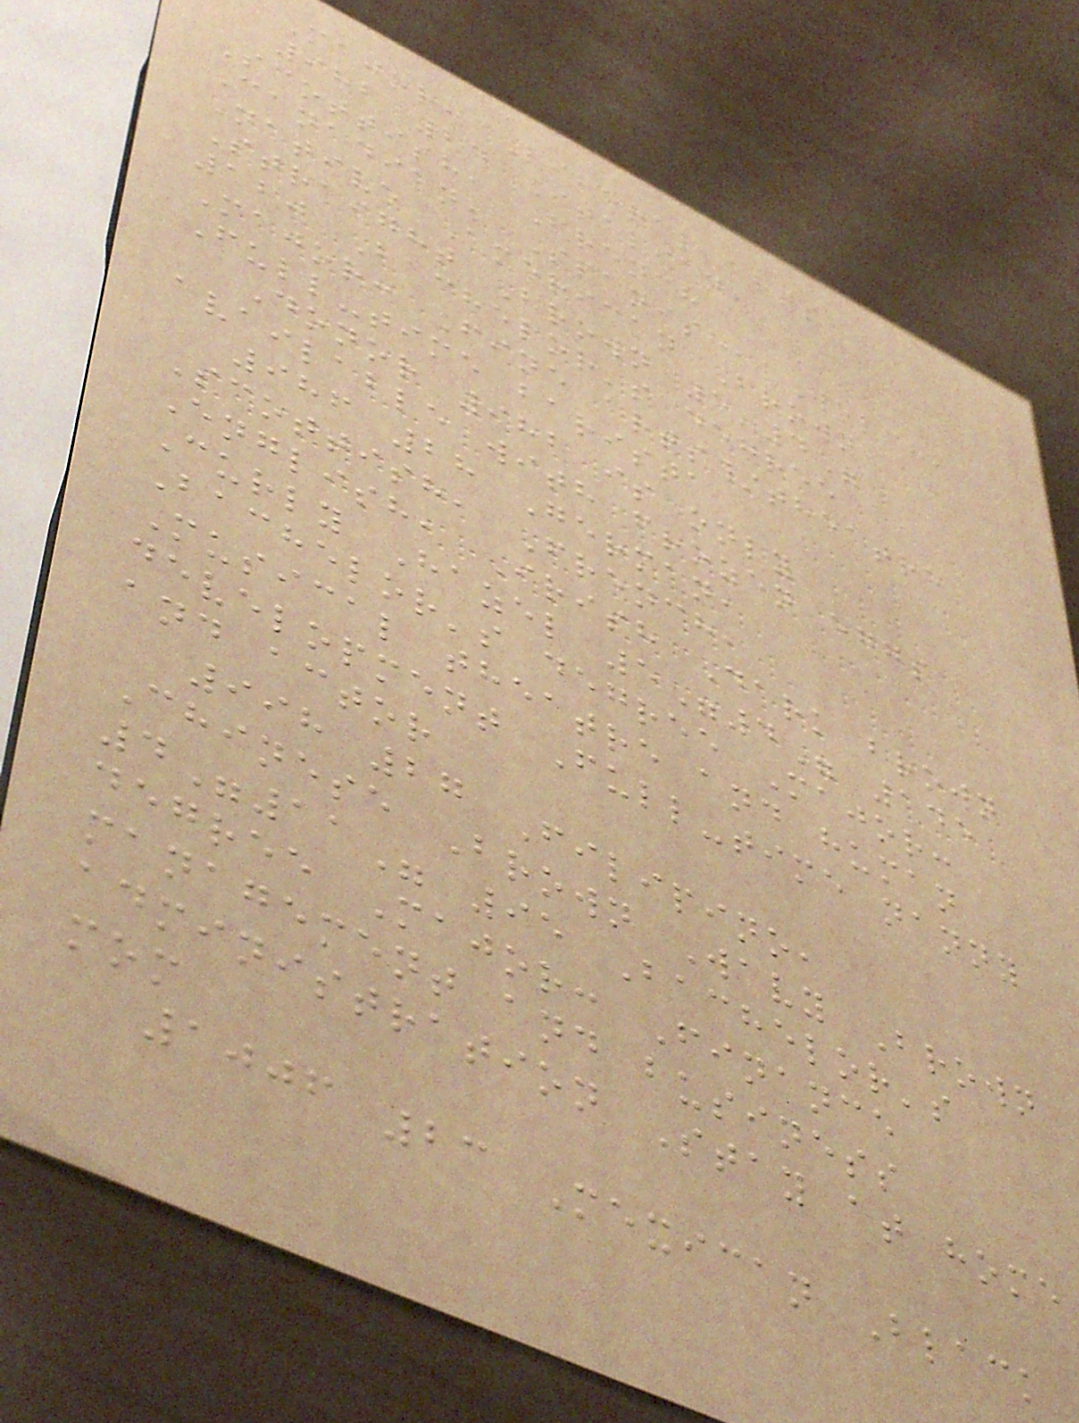Major: Liberal arts
982 24 Italian,
Scottish, French
Canadian, Spanish, Welch,
Native American Brown
Straight Brown 5'4"
120 Bachelor's degree
Major: Fine arts/theatre
Full-time barista
Donor 982 is only
available with frozen eggs
986 28 German,
Scottish, French,
English, Irish Dark brown
Curly Hazel 5"4" 145
Bachelor's degree Major:
Musical theatre and human
development Full-time nanny
and actor
998 27 Filipino,
Chinese Brown Wavy Brown
4"11" 95 Bachelor's
degree Major: Finance
management and business
administration Stay at home
mom
1006 23 Mexican Black
